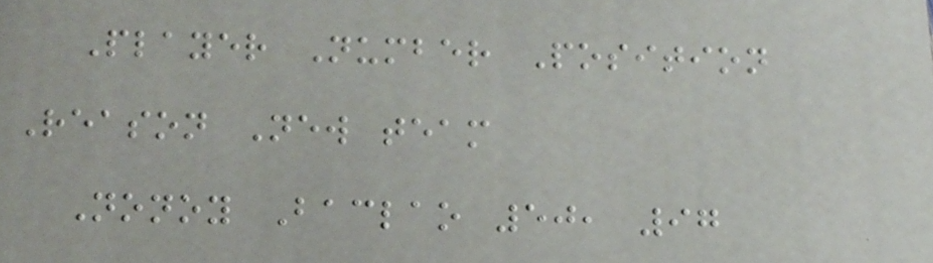Player Number Position
Reason New team
Nonoy Baclao 50, 97
